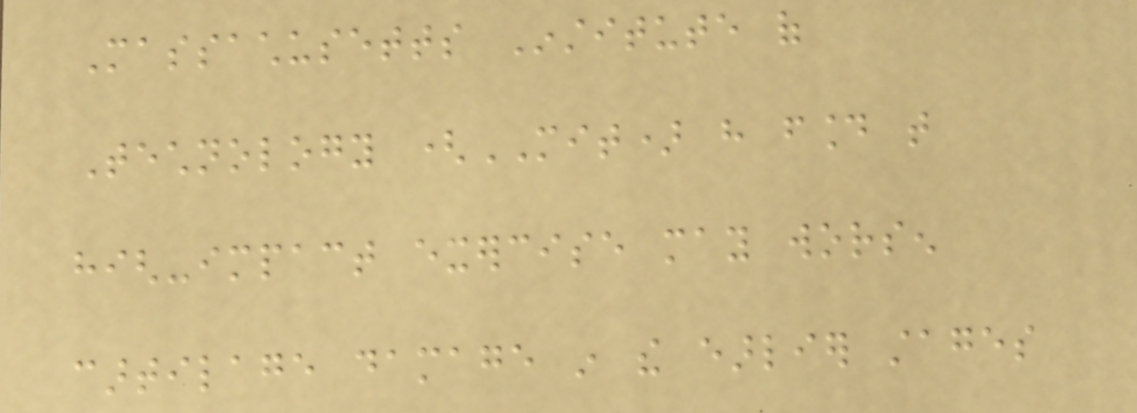Massachusetts Institute of
Technology (MIT) have found that
high-impact exercise may worsen
cartilage damage in the earlier stages
